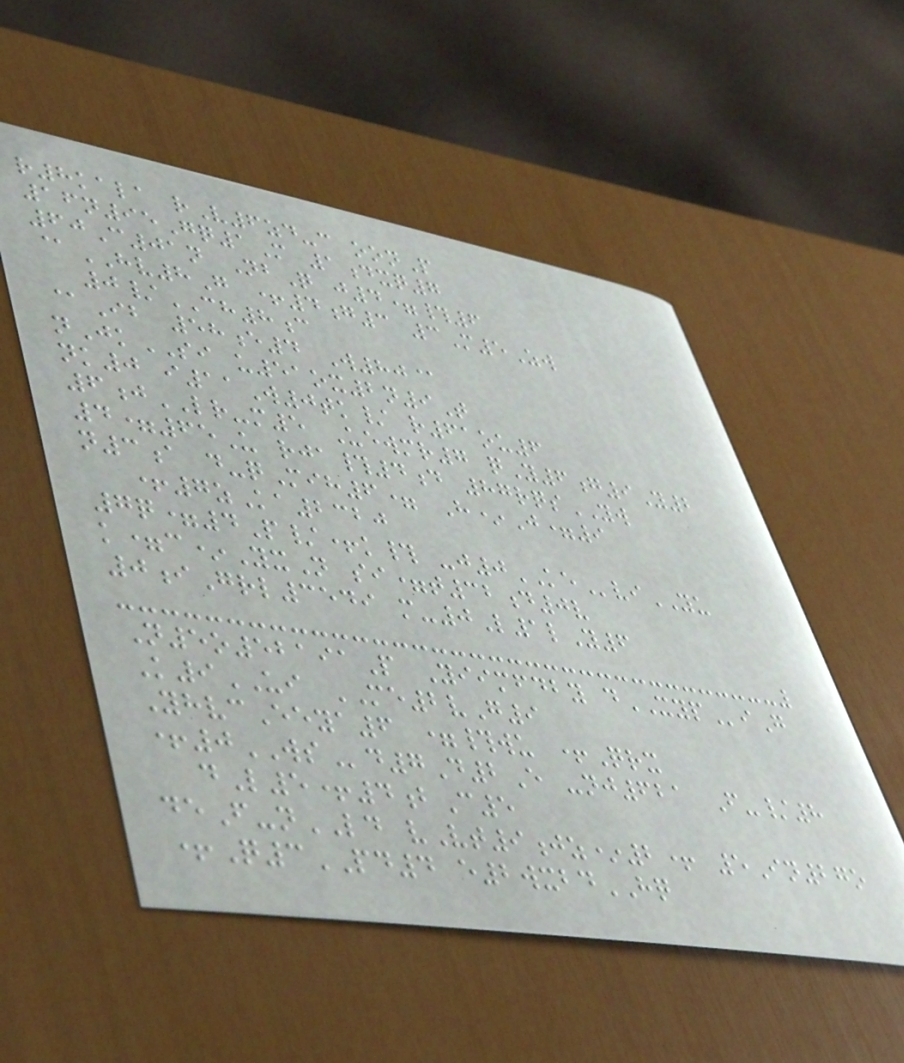r8kala rV6zd-c oonP
16n95Gq1M 1dxq7
60C01n NbQ j4=#6
@HV8G +4g3 3M5Zw
0/CH8c
@Ib 58e4 W80@
nJkSI u51ox2n9T
nk0 i11W0tk/ r61ou6
6jLR-m5 Uewmr7 qY6g9Y2
4=65U rja#4d 87rqsYW
n3a d-qMih6= H*J=9
+7zKa2320
7q=4P/+k# -j0KEviYU
k=c*YxN si=t32d0v
0iGrl3549 m-0L1lY6
N5o52191P Yiimfdby dXYPiG
K9UI ME2vG9
YhvcEeya6 =#wu +Qrx
+0WSd7D2E -nj621 F-/8
dL5+4bC5
deF-nLD vVt9jz*2+ 5In27o
+Q3PD4 e2wxbdHQ
